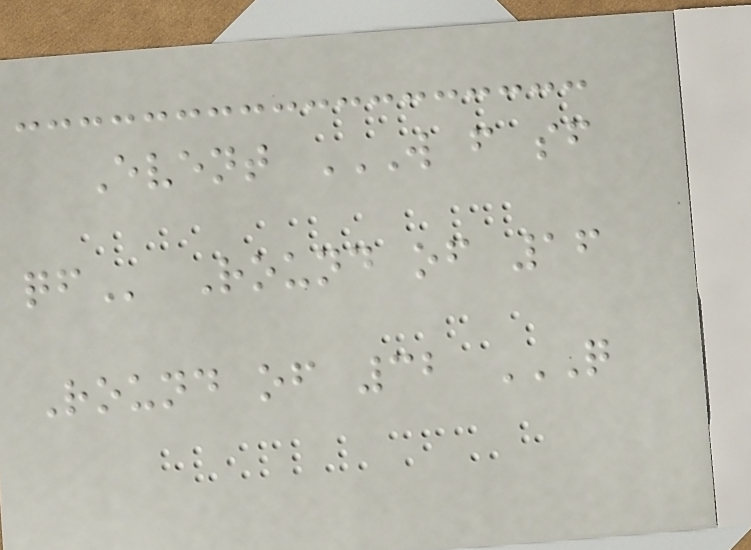Event W F SF
QF Round of 16
Round of 32 Q
